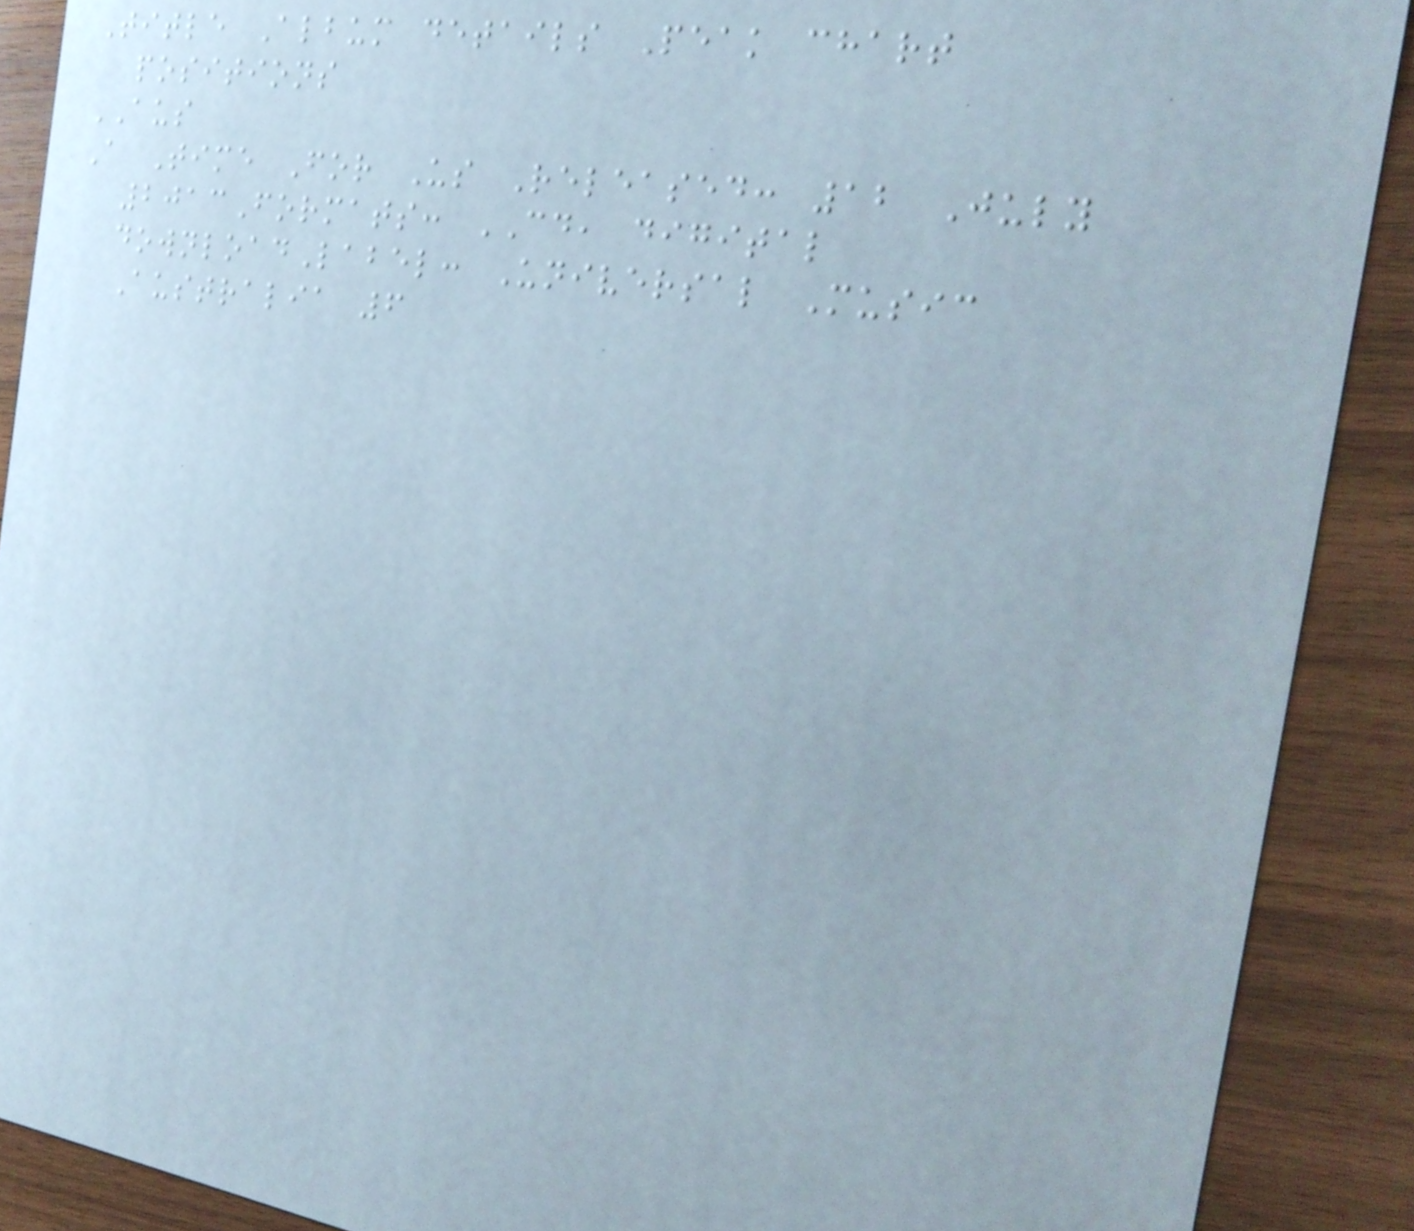Title Album details Peak chart
positions
AUS
A Time For Us Released: 12 July
2013Formats: CD, digital
downloadLabel: Universal Music
Australia 6
